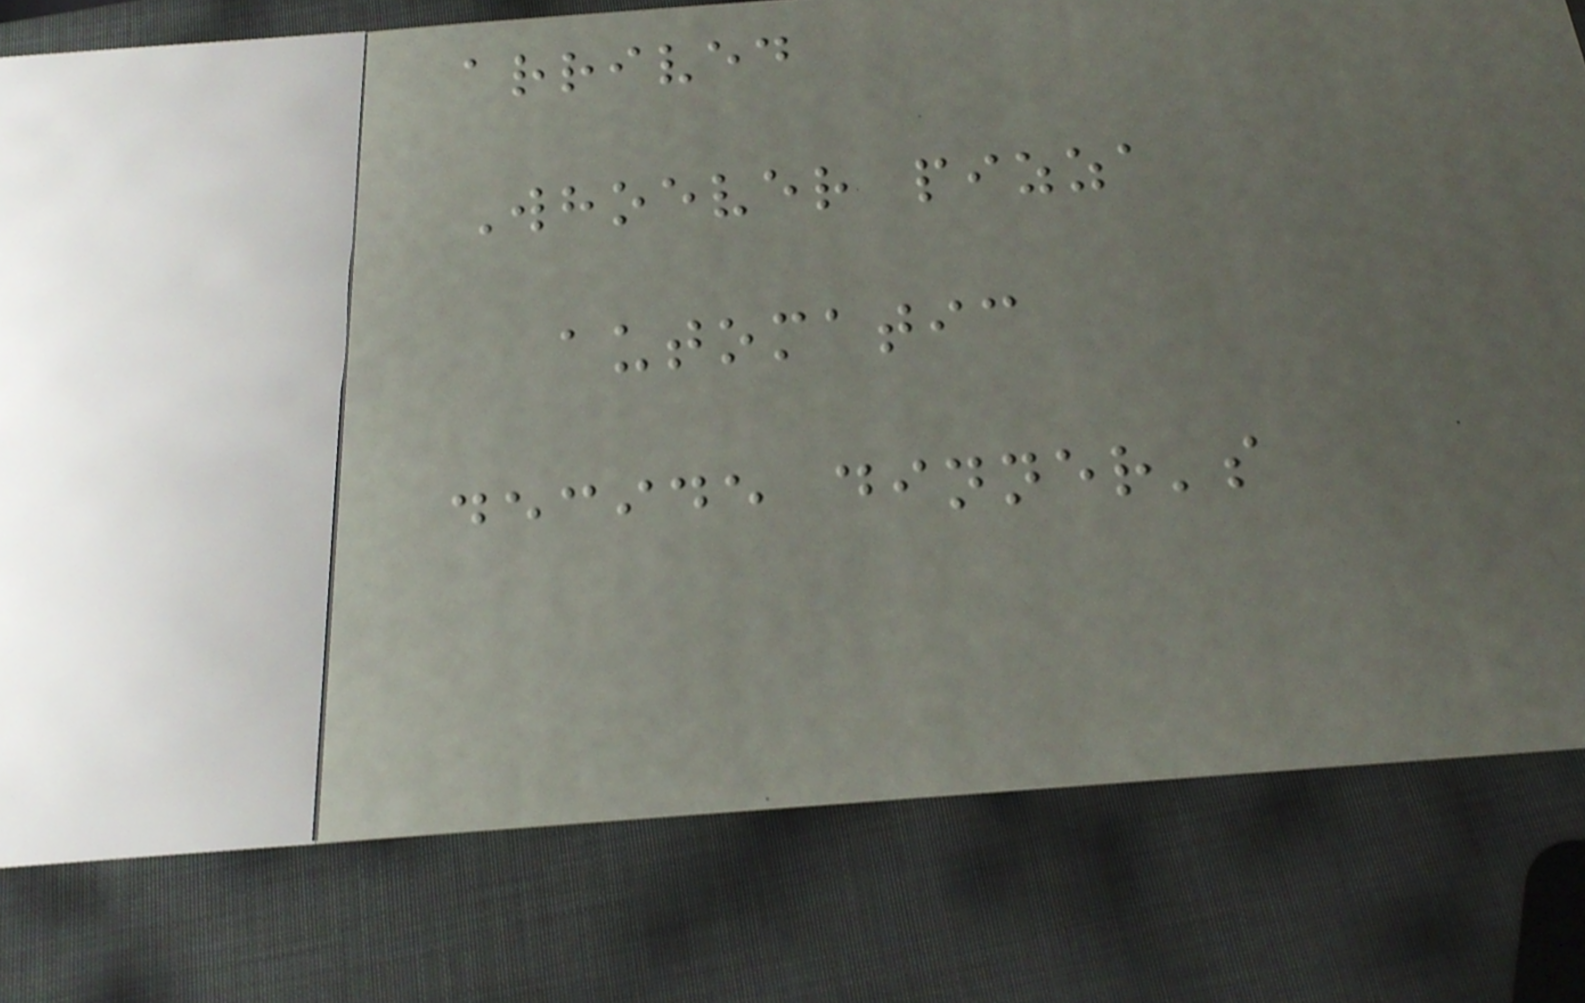arrived
Whoever pizza
automatic
decide dinner's
